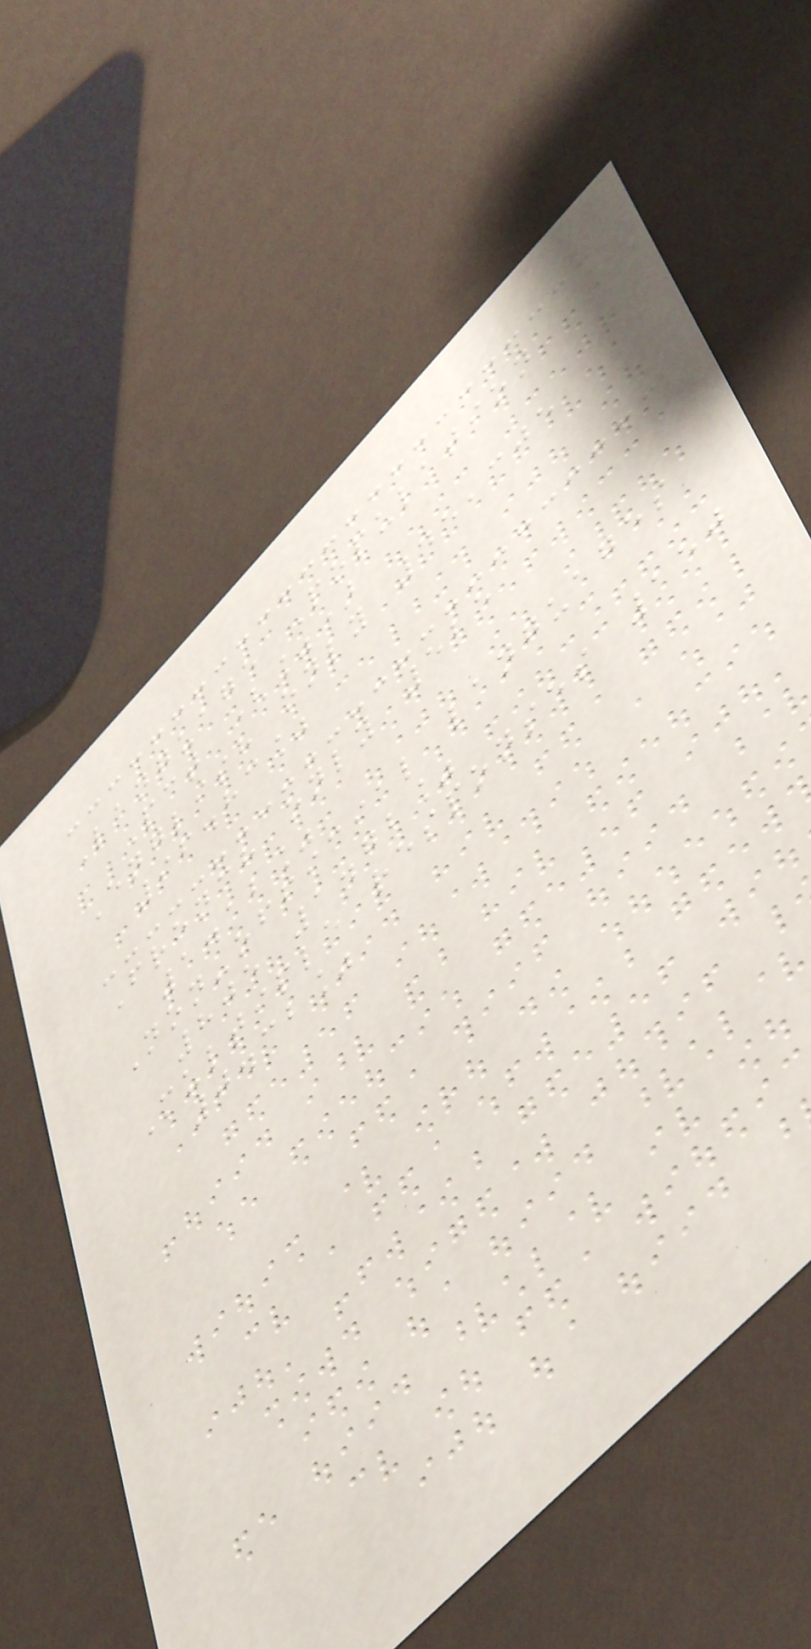Language Population
Pct (%)
English only 45,305
96.83%
French only 525
1.12%
Non-official languages
805 1.72%
Multiple responses 150
0.32%
